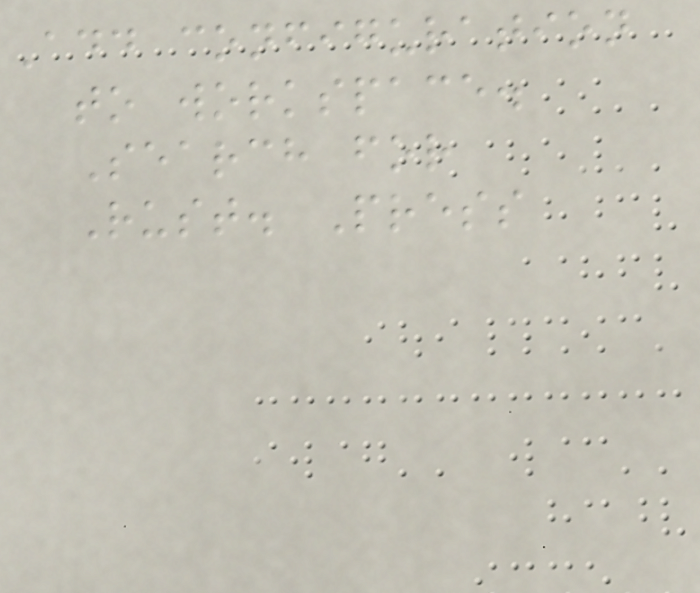Add configuration
to workspace.
Search for
Rust. Press
